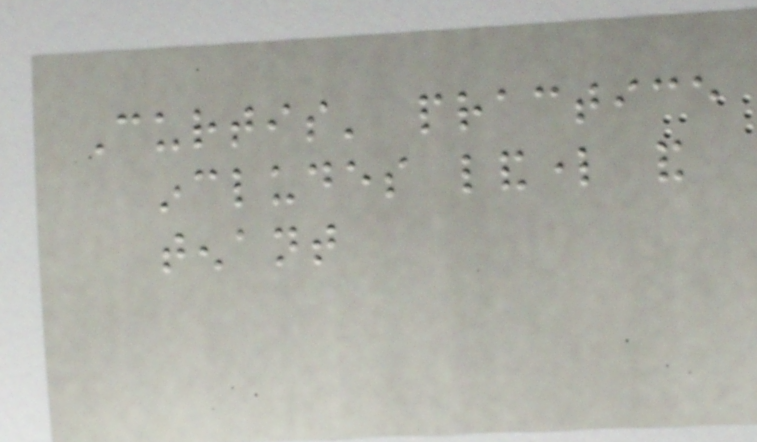Curtis' practice
includes landlord and
tenant
